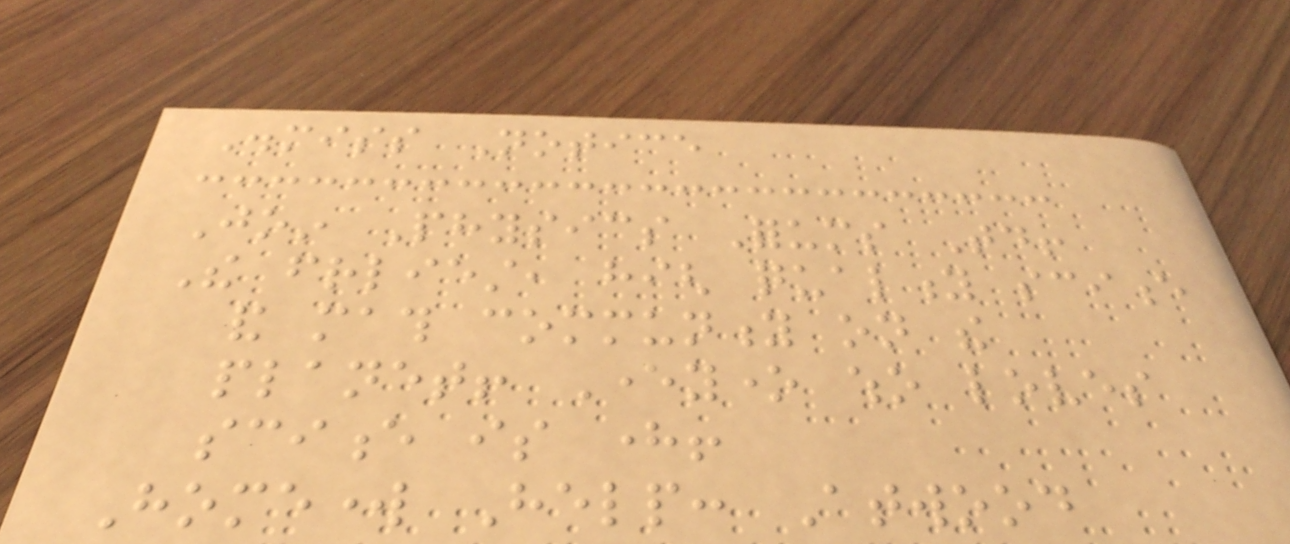Dismiss Notice
Join Physics Forums Today!
The friendliest, high quality science
and math community on the
planet! Everyone who loves
science is here!
Homework Help: Atwood
